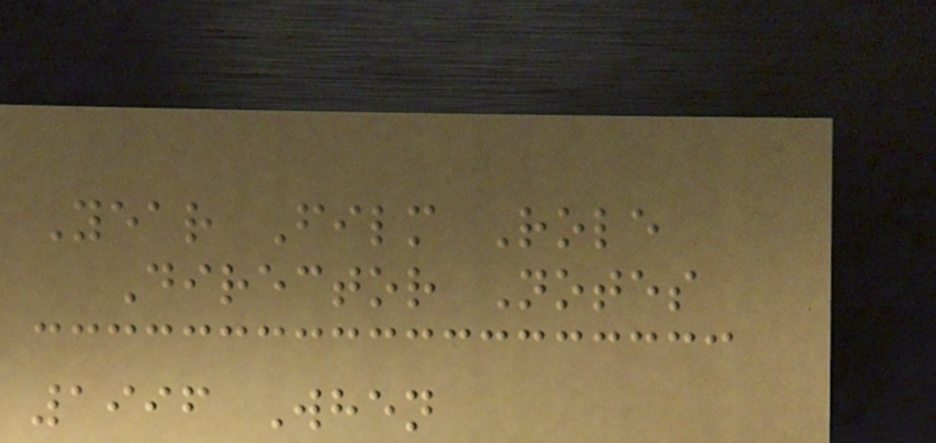Year Film Role
Director Notes
1996 When
